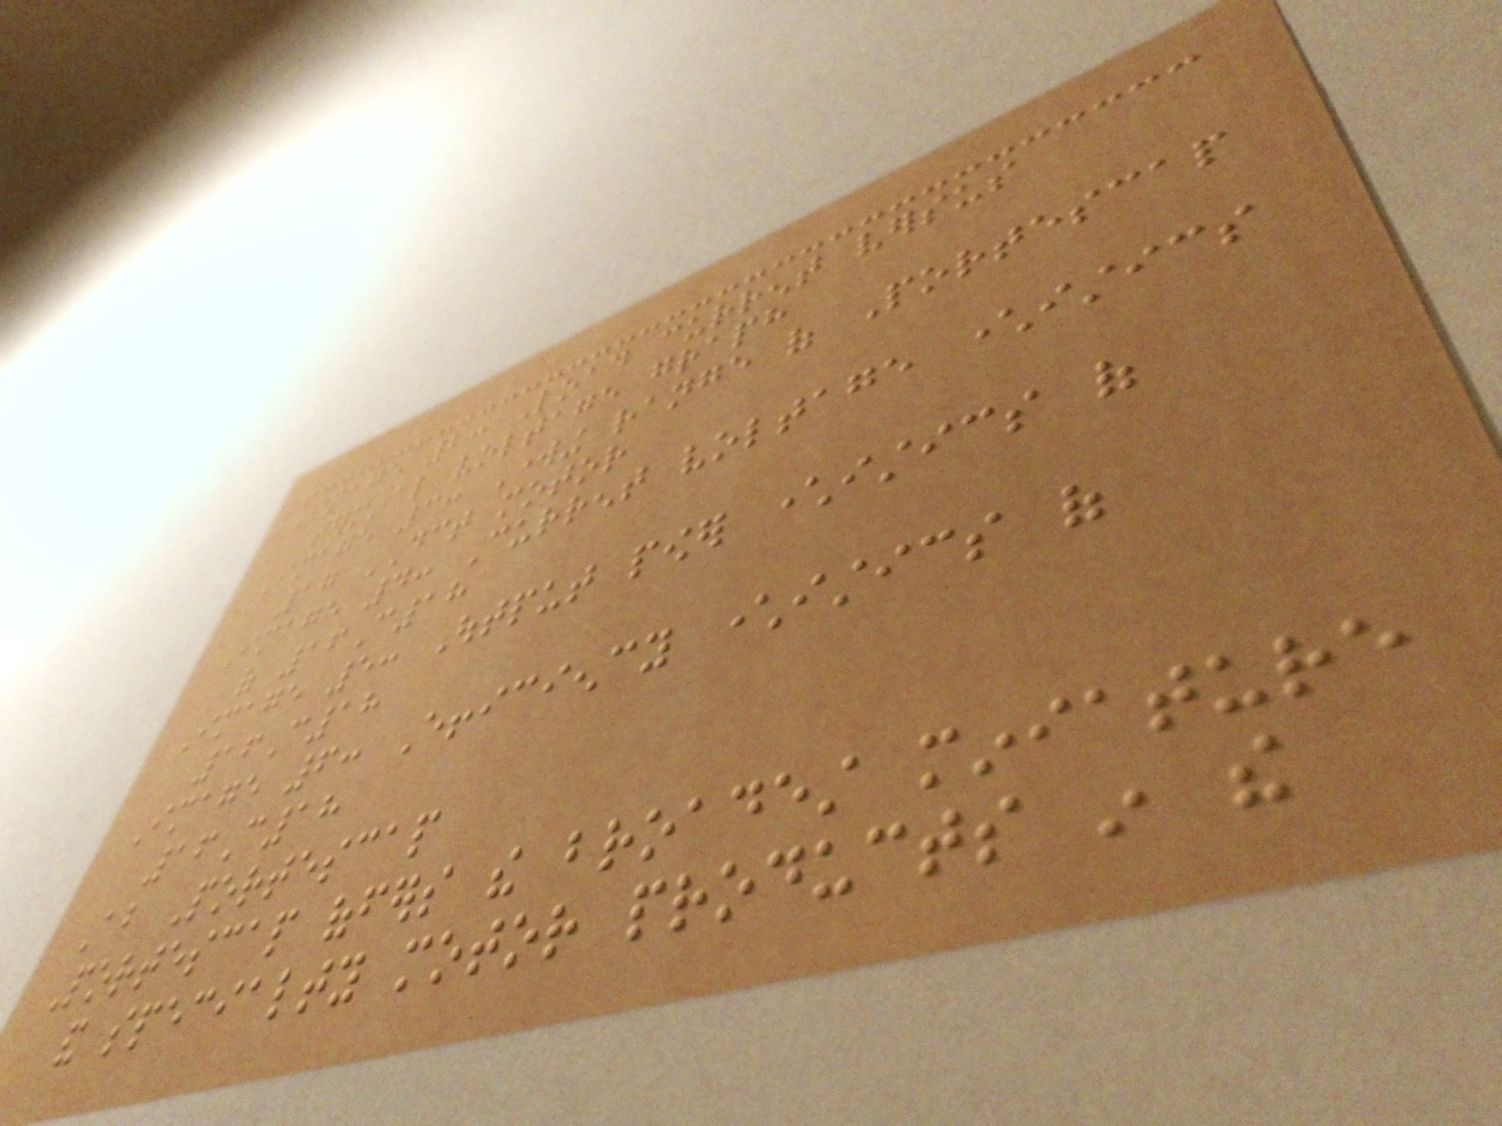Image 2: Load current versus
terminal voltage graph
Image 3: Working range of Portescap
17 DCT motor
Image 4: Current voltage characteristics
of 16C18
Image 5: Output power characteristics of
16C18
Image 6: Efficiency characteristics of
16C18
About Portescap
Portescap offers the broadest miniature
and specialty motor products in the
